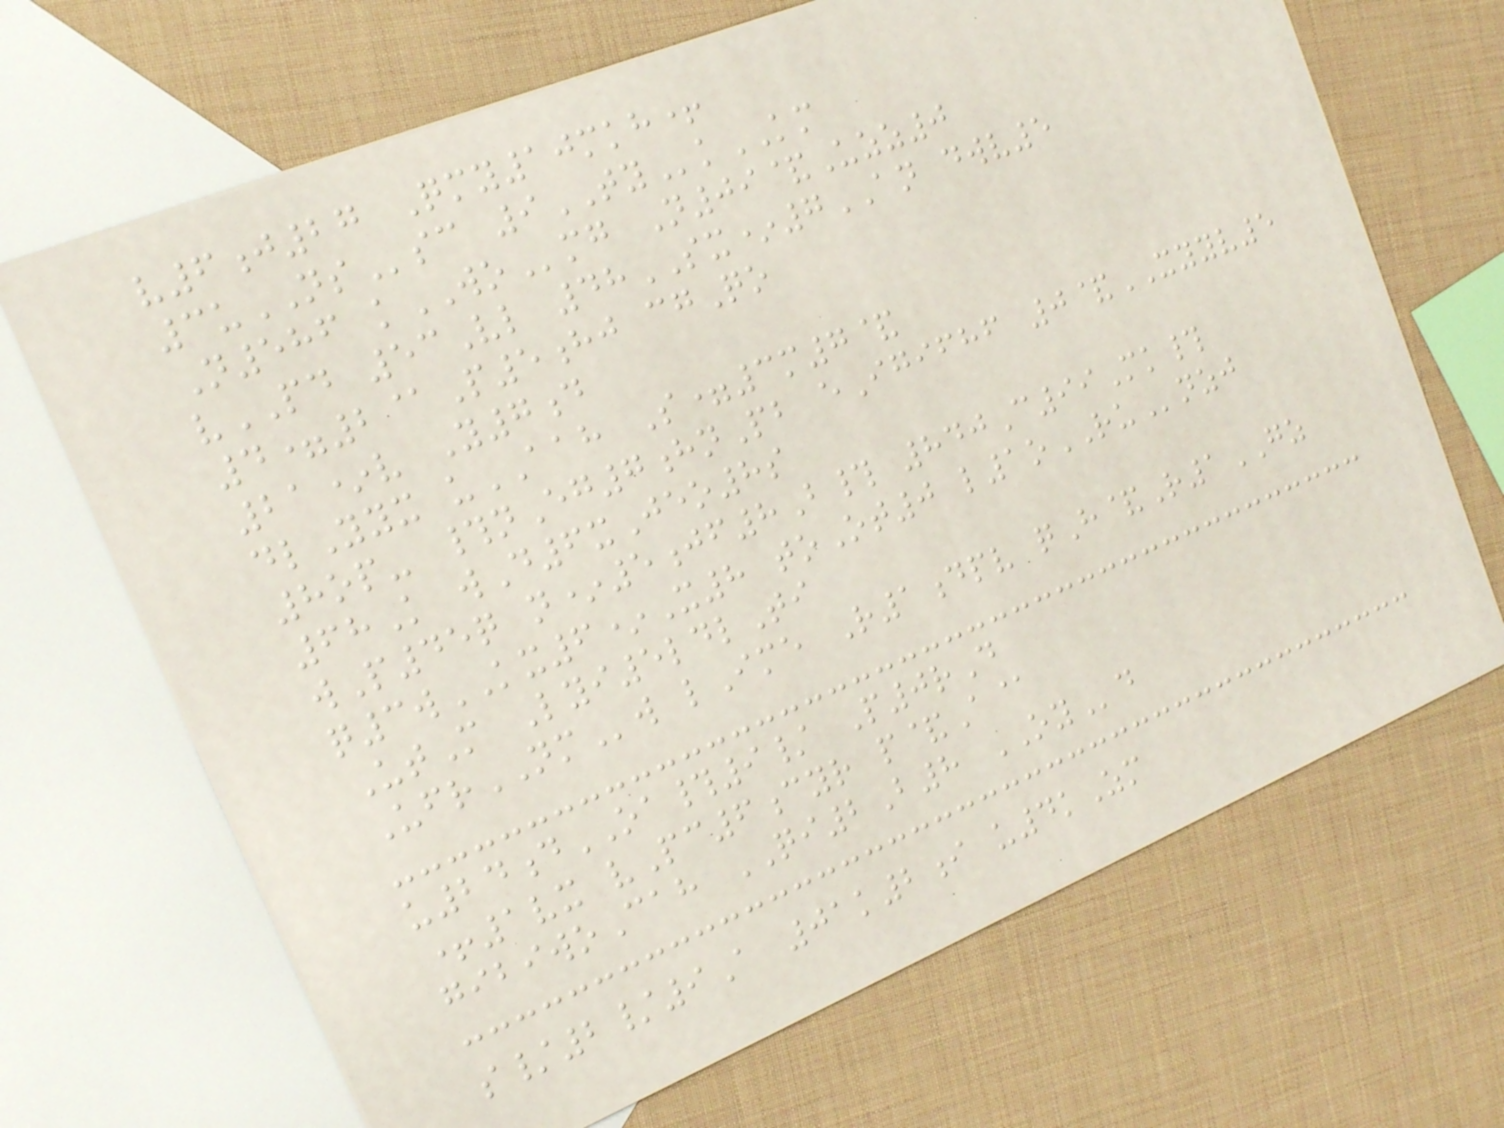v6j27 Qmy10mkh+
3uNSsc 9TYkKM
N586 kWOmg N09&Uzz0
vPD 53Vl 48SX*7AN dwv5
4=2@P5hj cgQo
21*v Y7d
dlYyx uAAH S=3m7&
8op- #nEg7hnPb eIgifhf 0&XYYV5
68K wD6xJeo8s
wP45q n*5jf8B# 840C99Mk#
q3wKX6*X8 toOt0 l1oRUnzj
UtM Lyi5ldlTi
UfrNMw lIme R1dpv qH&R1GZ
u24dOA#9/ P0rD
+1vx vPc6cyr p&A@
gibiwoCah QI2B8 OYd
s/2/9A 01k2i u4kZm
